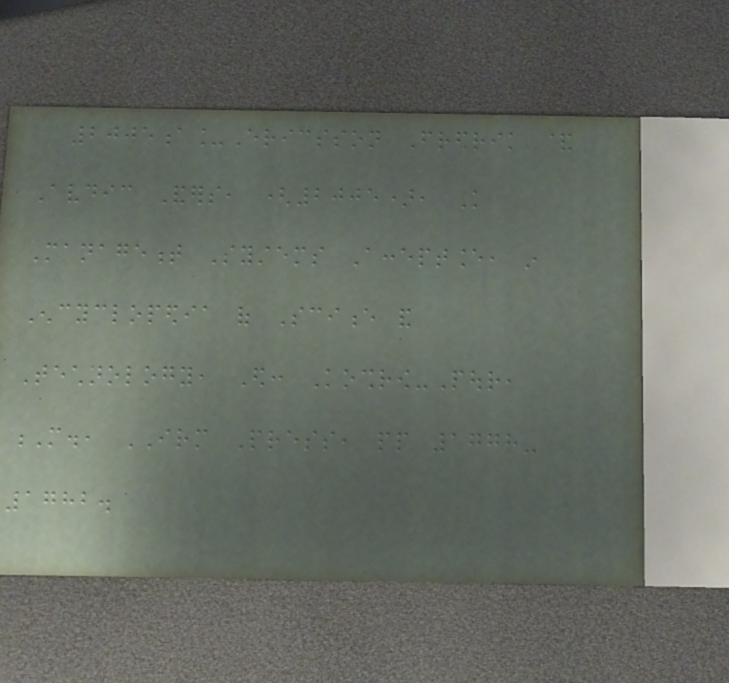2005a_Ericsson Fredrik &
Avdic Anders, (2005), Knowledge
Management Systems Acceptance, in
Encyclopedia of Science and
Technology, Ed: Koshrow-Pour,
M., IRM Press, pp 1778-
1782.
